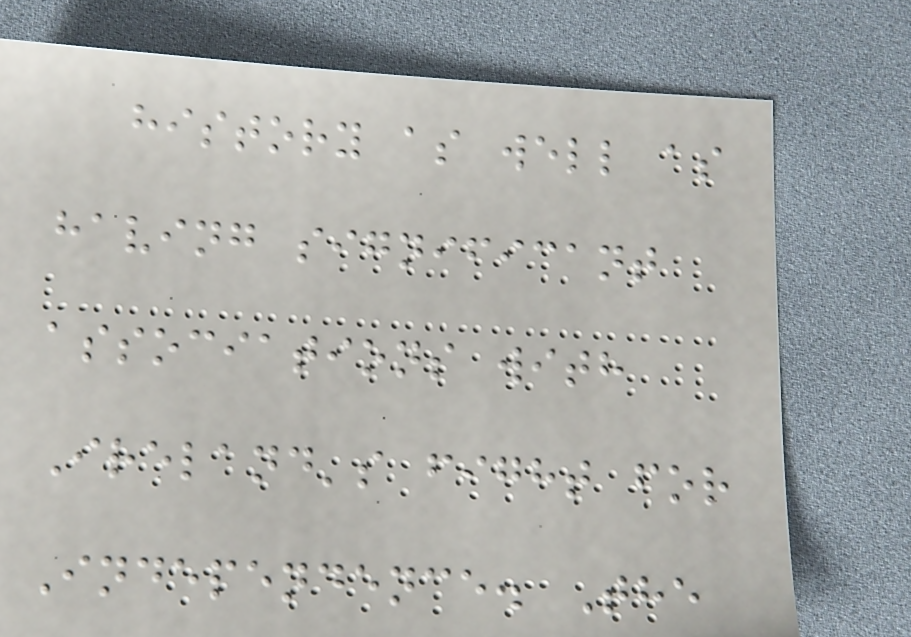history as well as
having significant
associations with
Ireland's fight for
Independence. The
